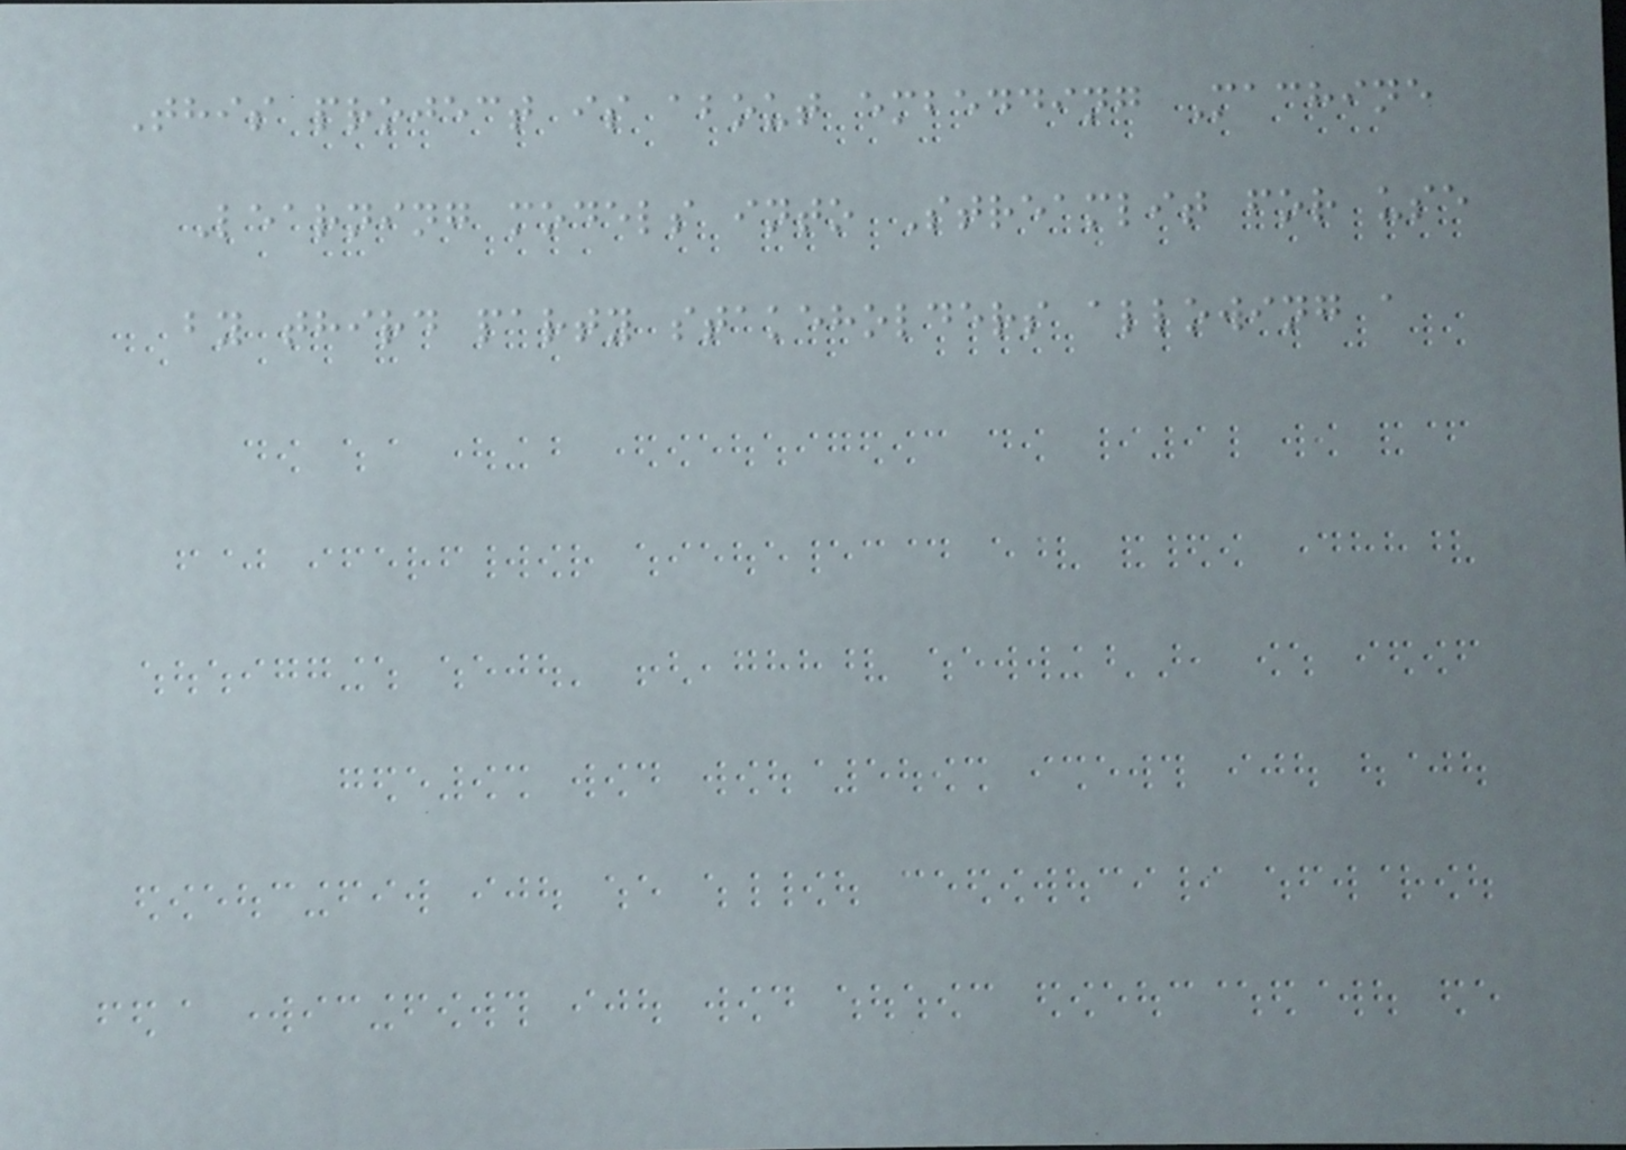This project is about embedding Machine
Learning models into Streamlit for use
by third party stakeholders allowing a
